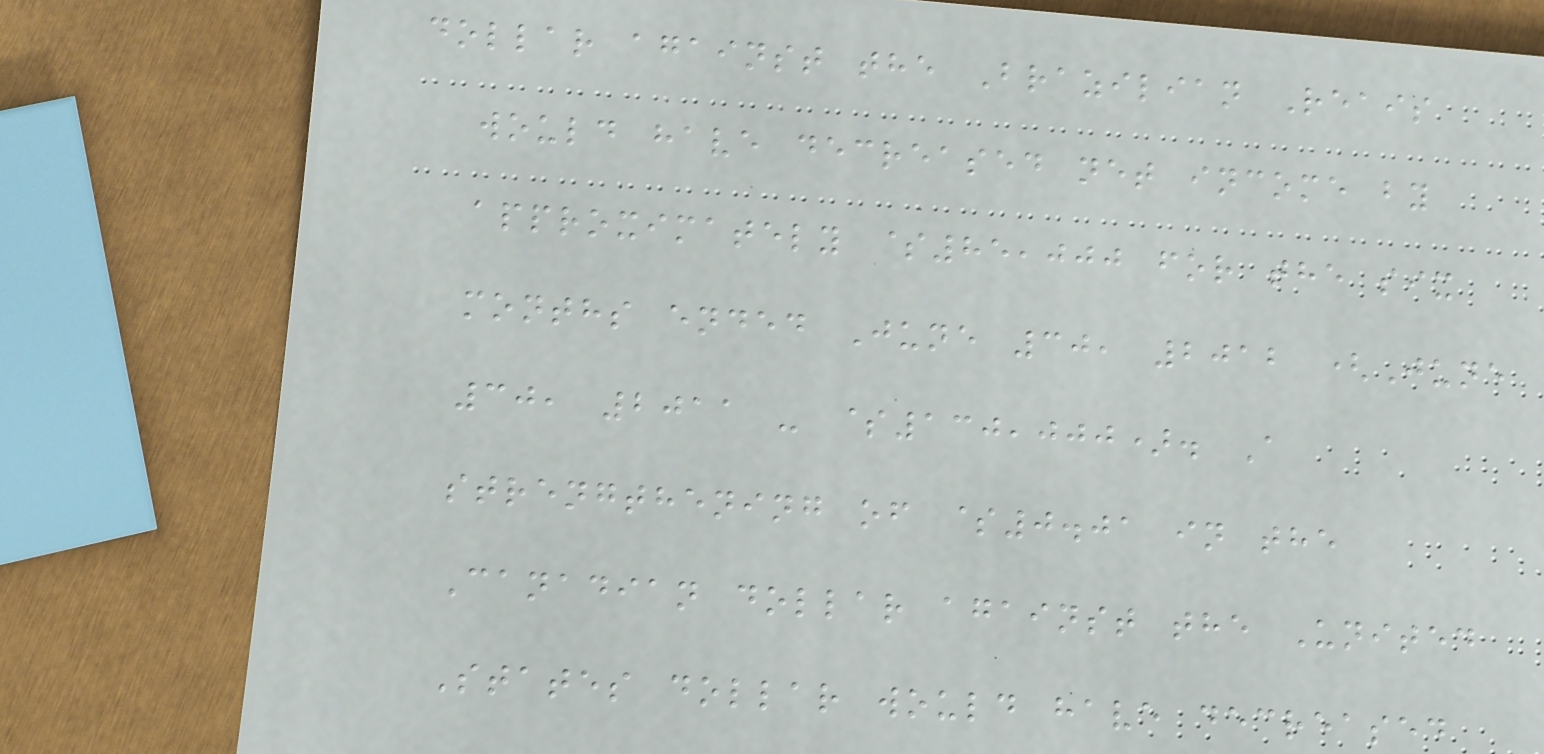dollar against the Brazilian Reais
would have decreased net income by
approximately $85,000 for the six
months ended June 30, 2012 (June
30, 2011 - $130,000). A
strengthening of $0.01 in the
Canadian dollar against the United
States dollar would have decreased
